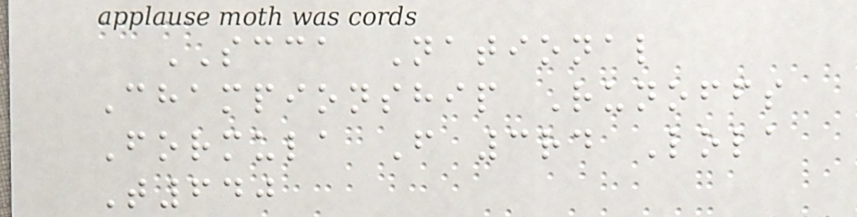SCCA National
Championship Runoffs
Formula F 3rd Lola
T640
